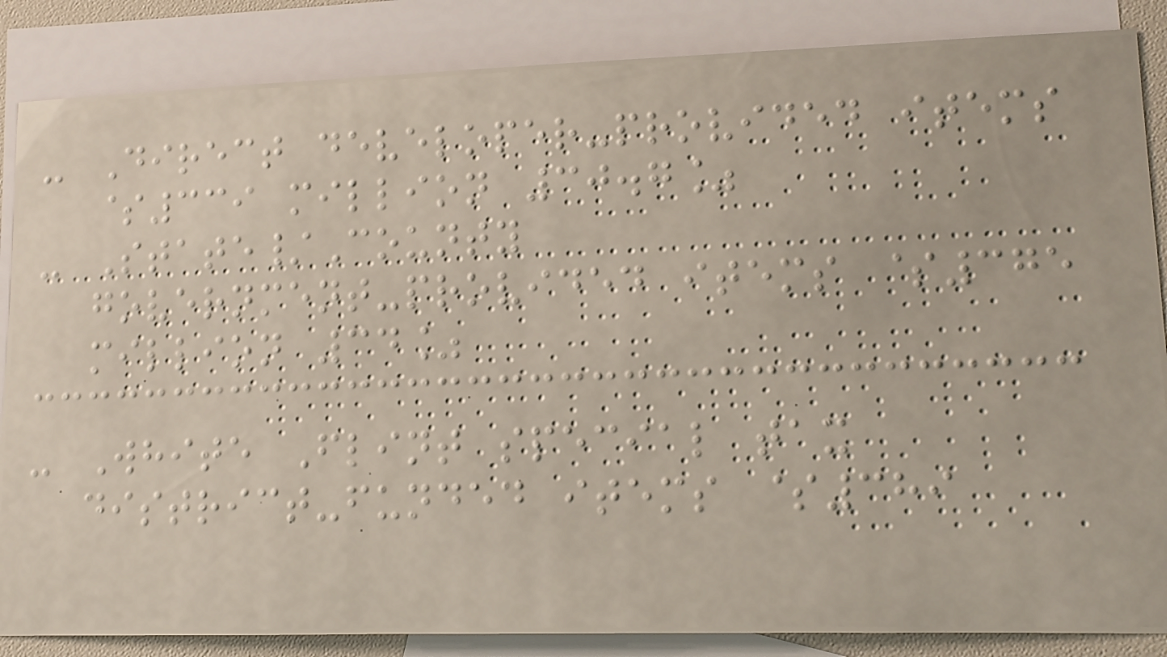- Direct developer-provided items
$339 million 30.7%
- State/County
government-provided items $375
million 34%
- White Flint special tax
district-funded items $389
